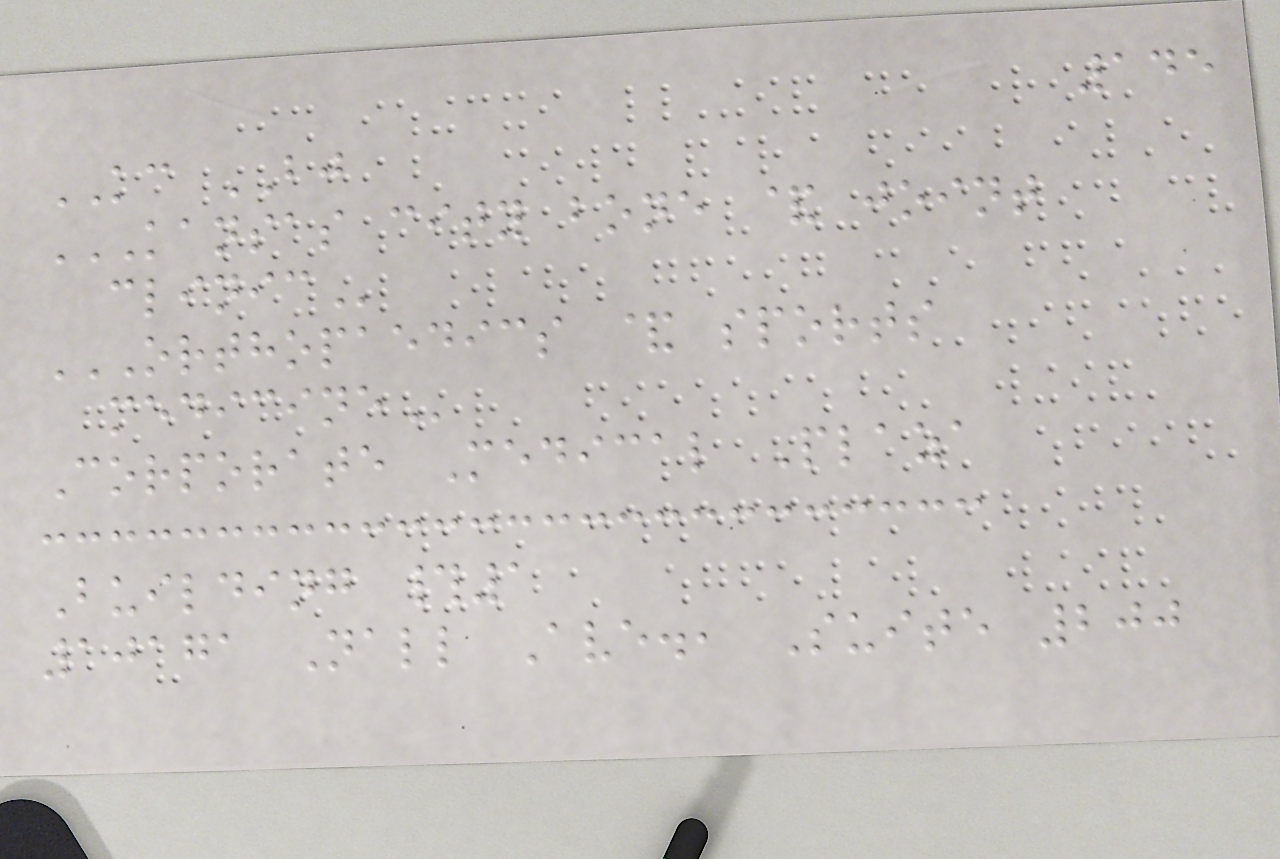145
KC BJ
KANSAS CITY BONE & JOINT
CLINIC
ORTHOPAEDICS & SPORTS
MEDICINE
Corporate Medical Plaza
Building #1
10171 Nall Ave., Suite 200
